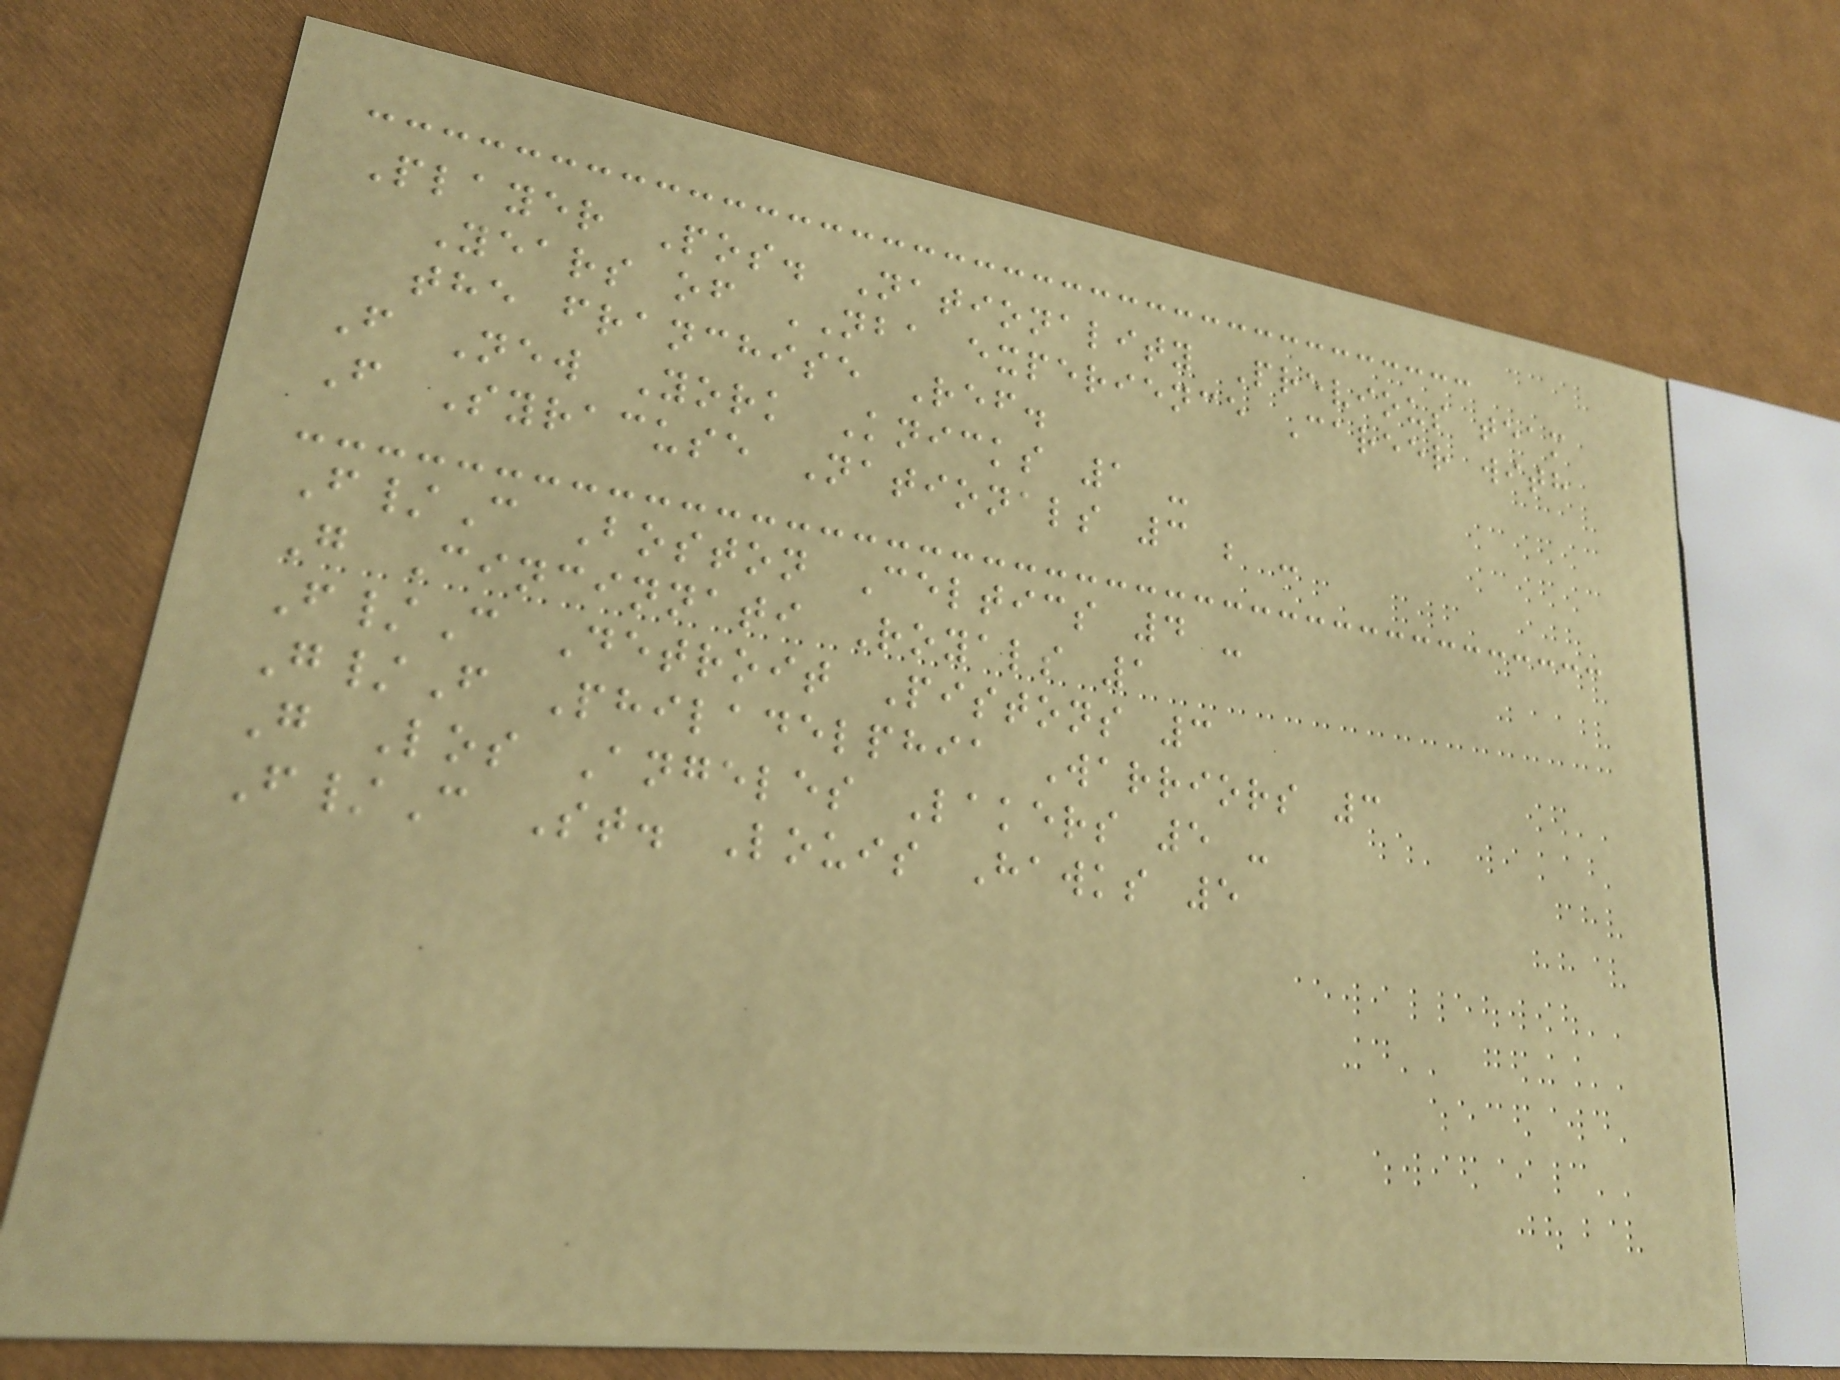Player Pos. Nationality Previous team
Years of NBA experience Career with
the franchise Ref.
F New York Knicks 1 -
F Syracuse Nationals 3 ; -
F/C Boston Celtics 4 -
G Cincinnati Royals 1
F/C Detroit Pistons 3
G/F Philadelphia Warriors 3
G Los Angeles Lakers 5 -
F/C St. Louis Hawks 5
